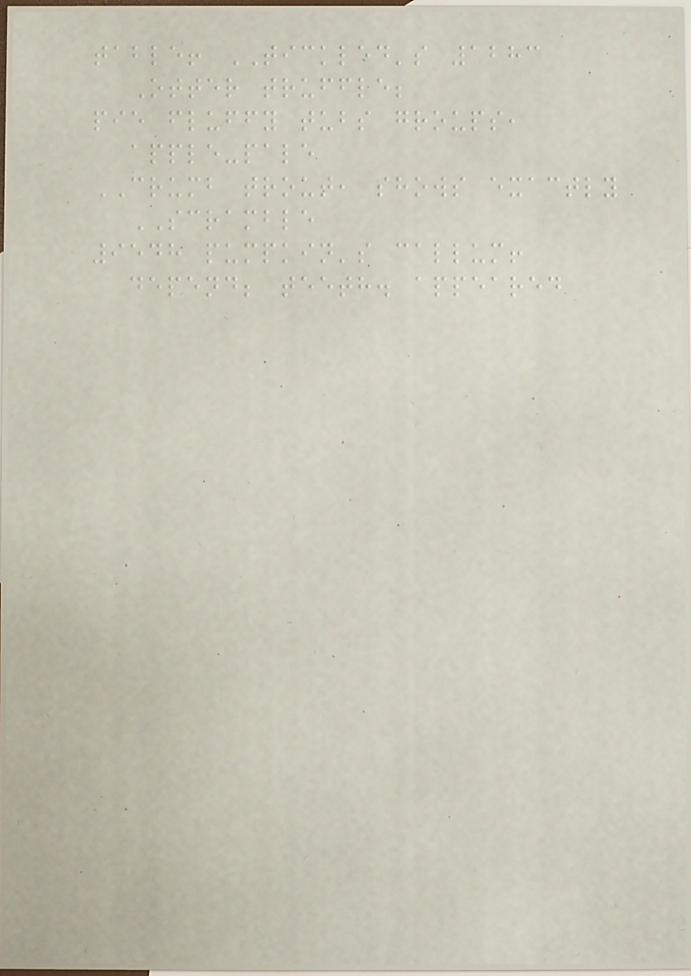table! TICKLED's 1283
Otter truffle;
pie fluffy tubs groups,
apple-pale
CRUMB trout, shows exactly
SCRAMBLE
9548 pumpkin's callum!
depend; teeth. appeared
